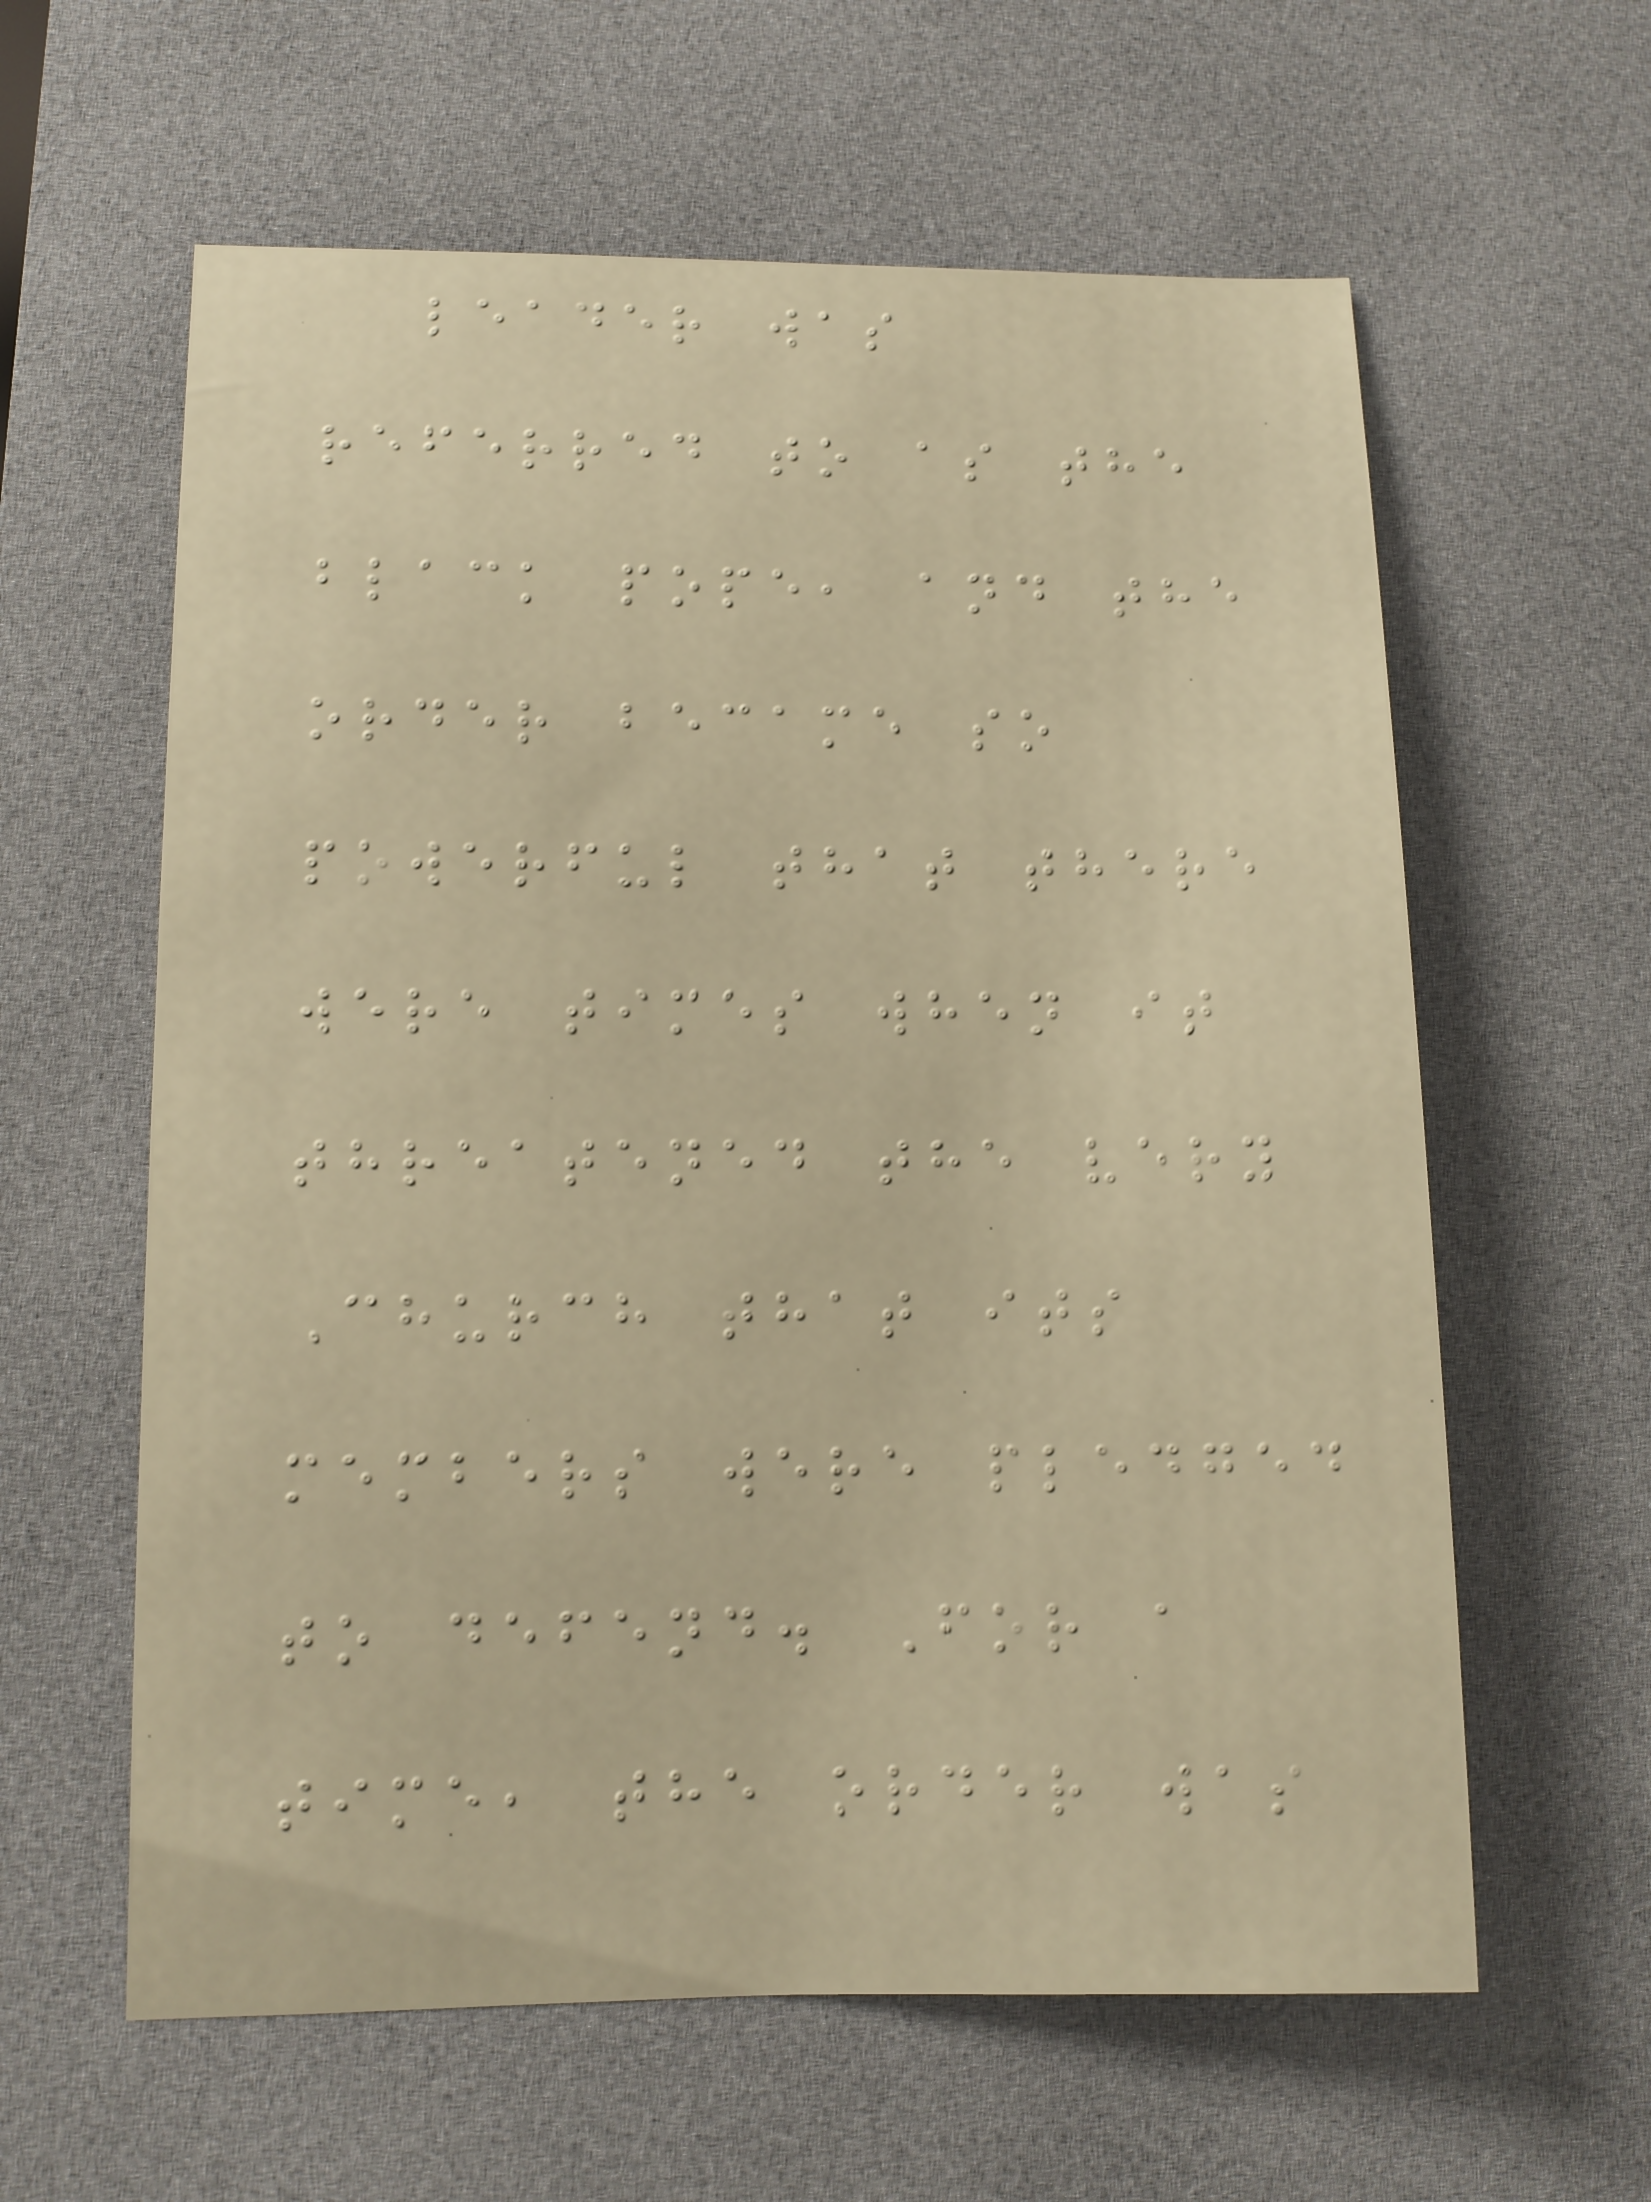leader was
referred to as the
black pope, and the
order became so
powerful that there
were times when it
threatened the very
Church that its
members were pledged
to defend. For a
time, the order was
